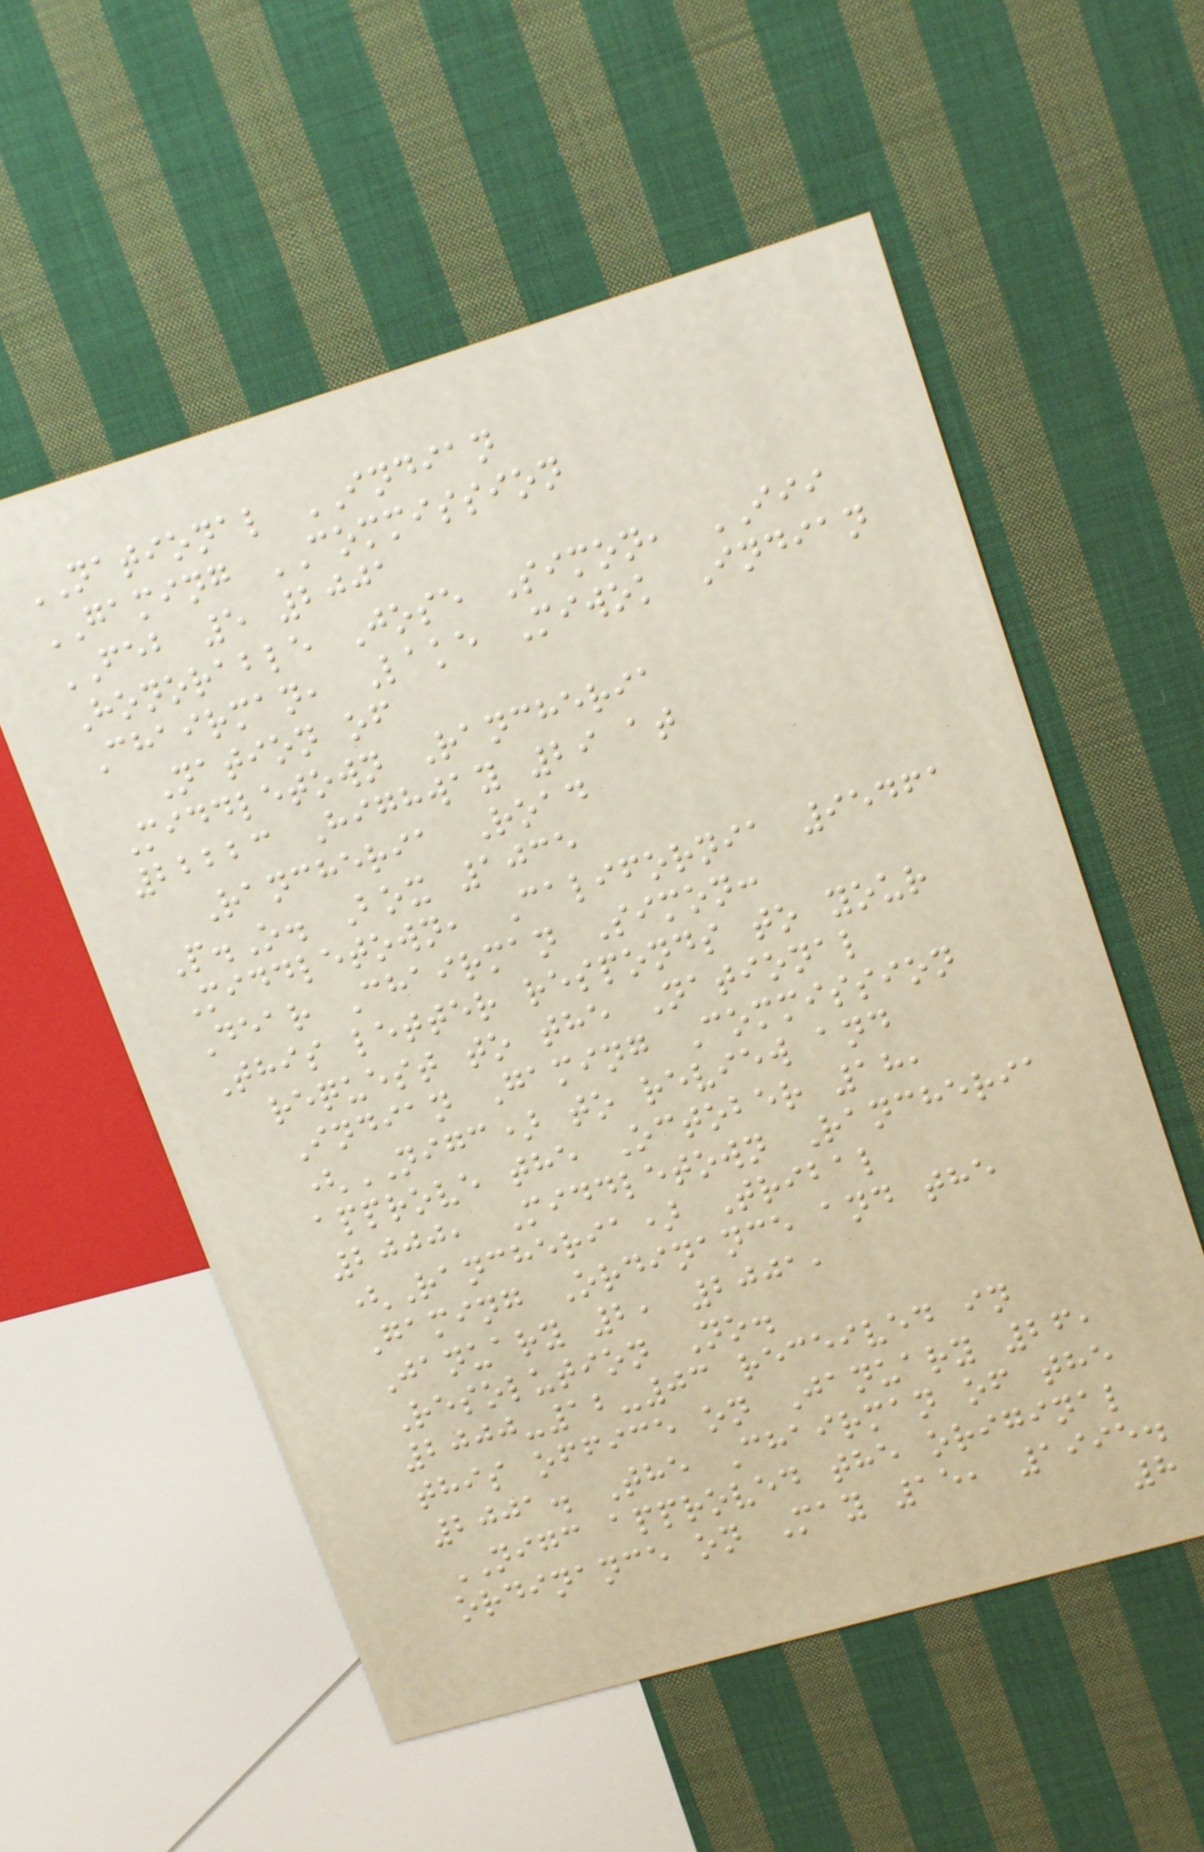NATIONAL INDIAN
GAMING COMMISSION
FEB 5 2001
Honorable Jose Simon, III
Chairman, Lake Miwok Indian
Nation of
Middletown Rancheria
22223 Highway 29 at
Rancheria Road
P.O. Box 1035
Middletown, California 95461
Dear Chairman Simon:
This letter responds to your
request to the National
Indian Gaming Commission
(NIGC) to review and
approve the October 18,
2000, Middletown Rancheria
(Rancheria) Tribal
Gaming Ordinance and the
January 2, 2001,
Resolution No.
2000-12-03 received in
this office on January 26,
2001. The Chairman of the
NIGC approved the original
ordinance on May 15, 1995.
8
